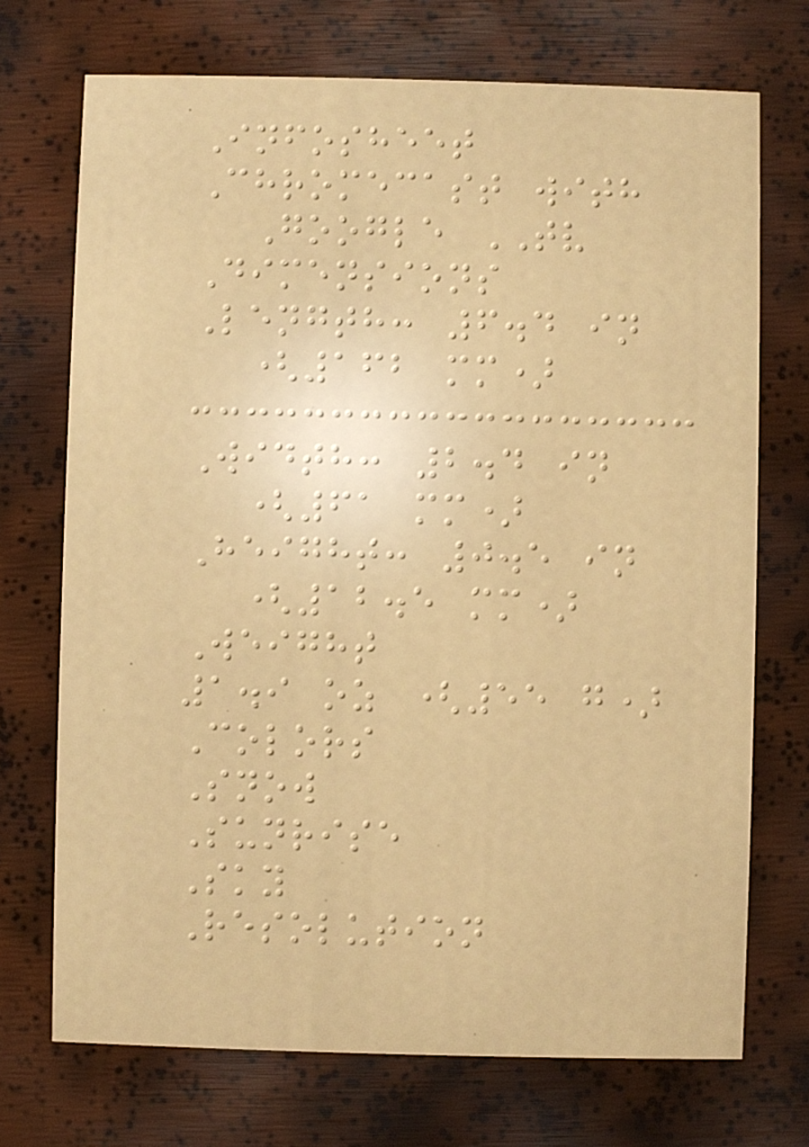Infosheet
Chromecast with
Google TV
Dimensions
Length: 6.4 in
(162 mm)
Width: 2.4 in
(61 mm)
Height: 0.5 in
(12.5 mm)
Weight
1.9 oz (55 g)
Colors
Snow
Sunrise
Sky
Resolution
